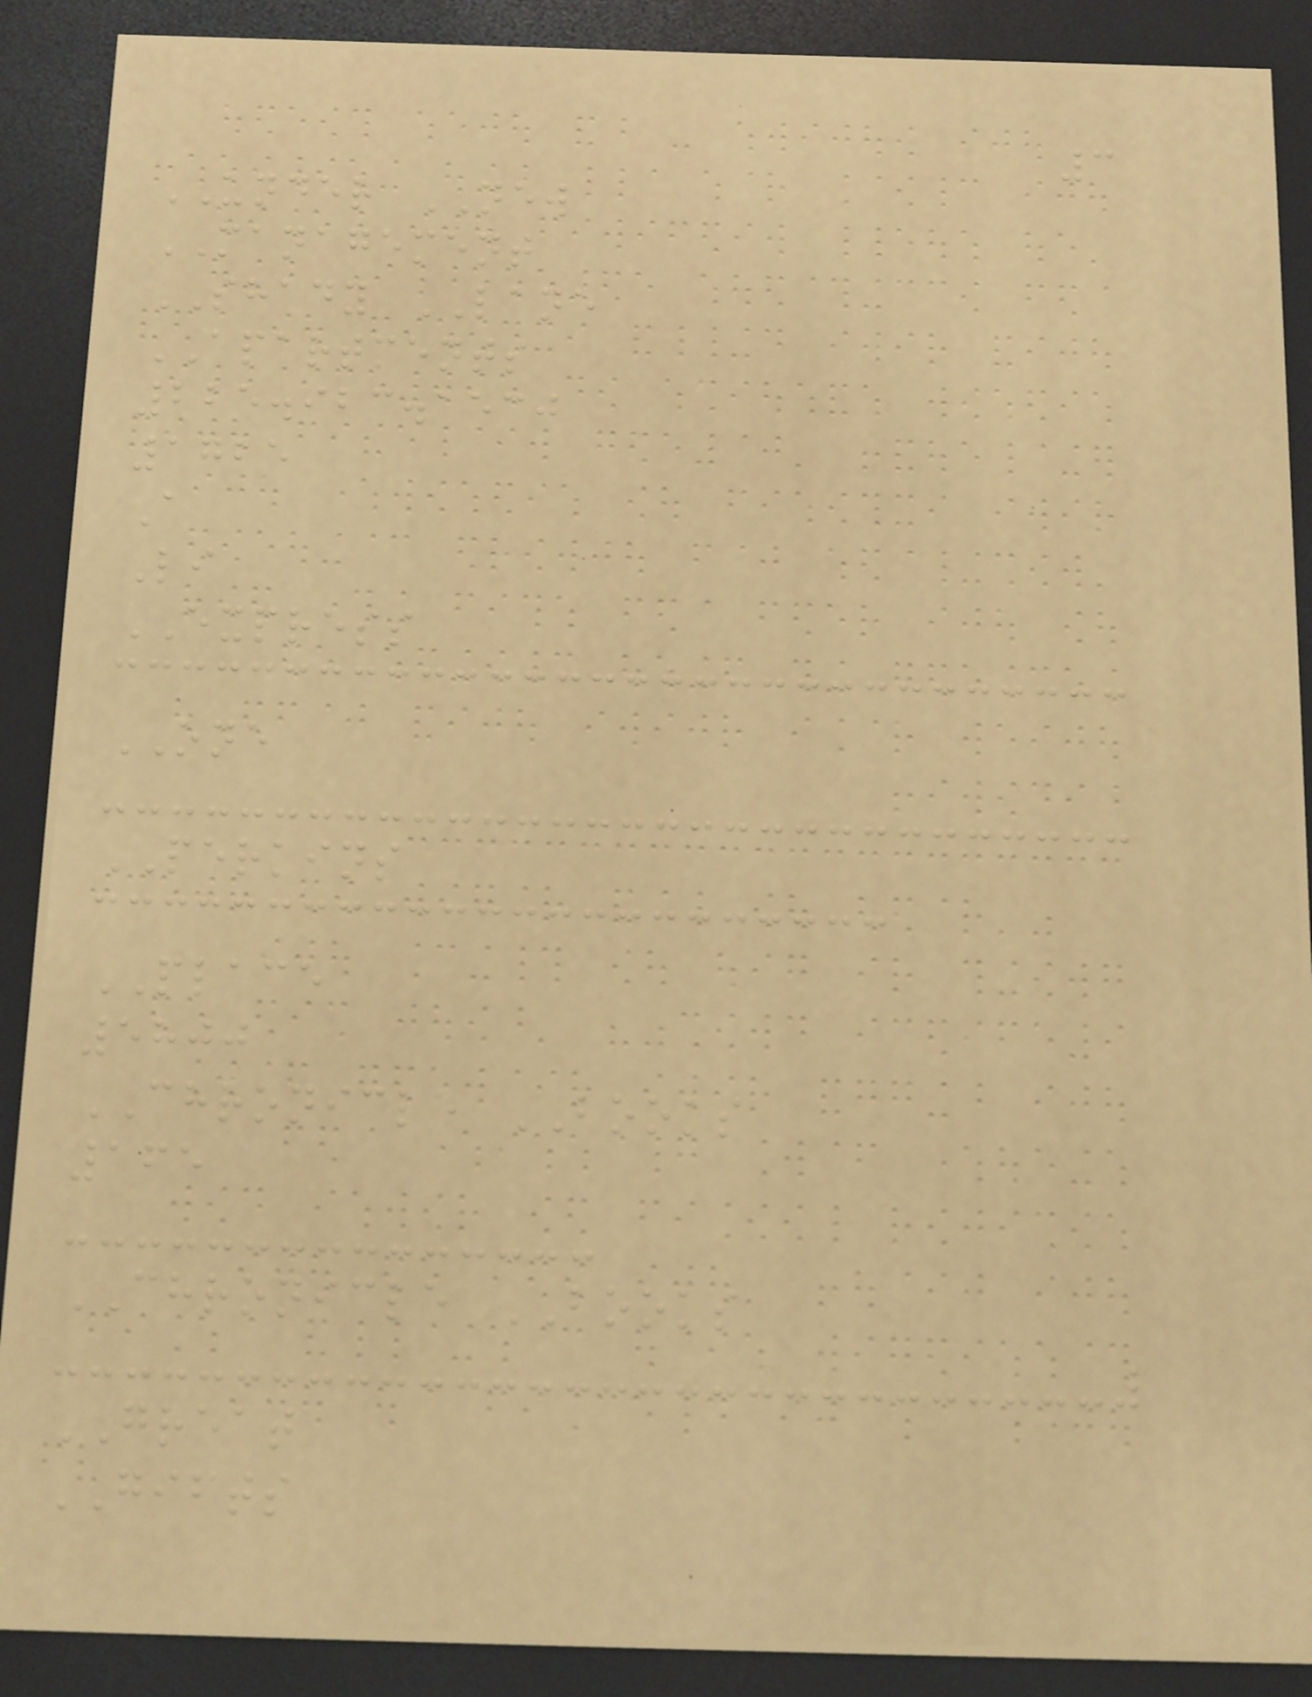3
UNDER NEW
MANAGEMENT
SHADY LANE
APARTMENTS
225.923.1530
1725
A
Li
EXPRESS
ONE
PERKINS
PLACE
5800
CHRONICLE BOOKS
165
CHRONICLE BOOKS
GREAT
GIFTS
